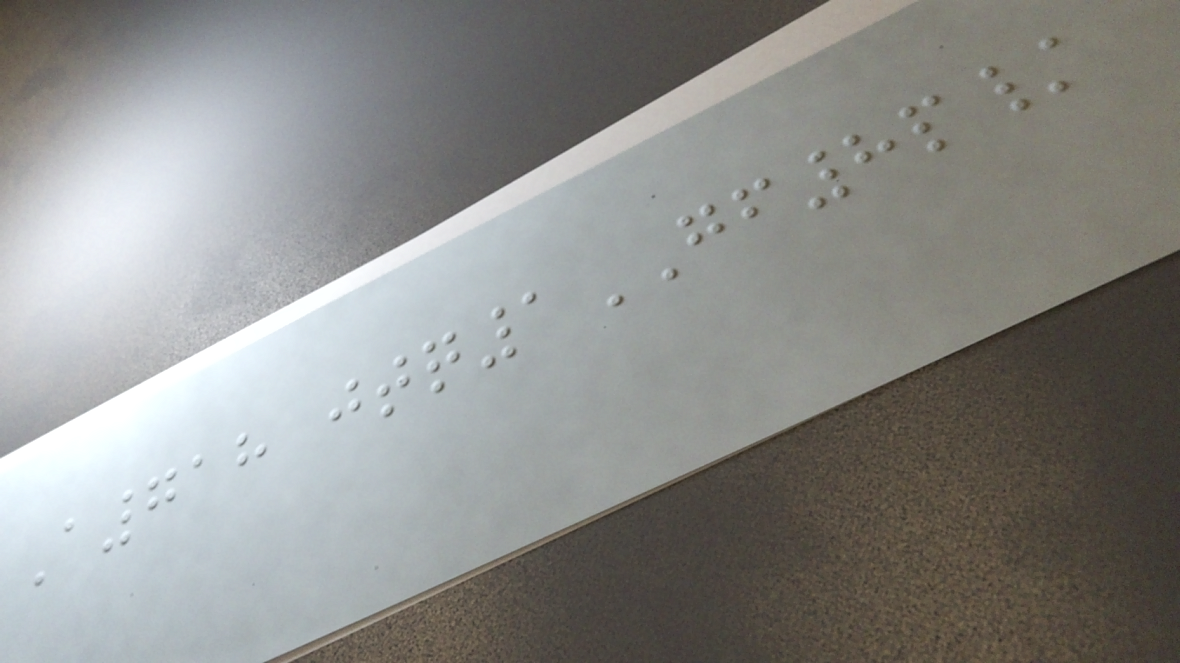A718 jtq1GF8p/
